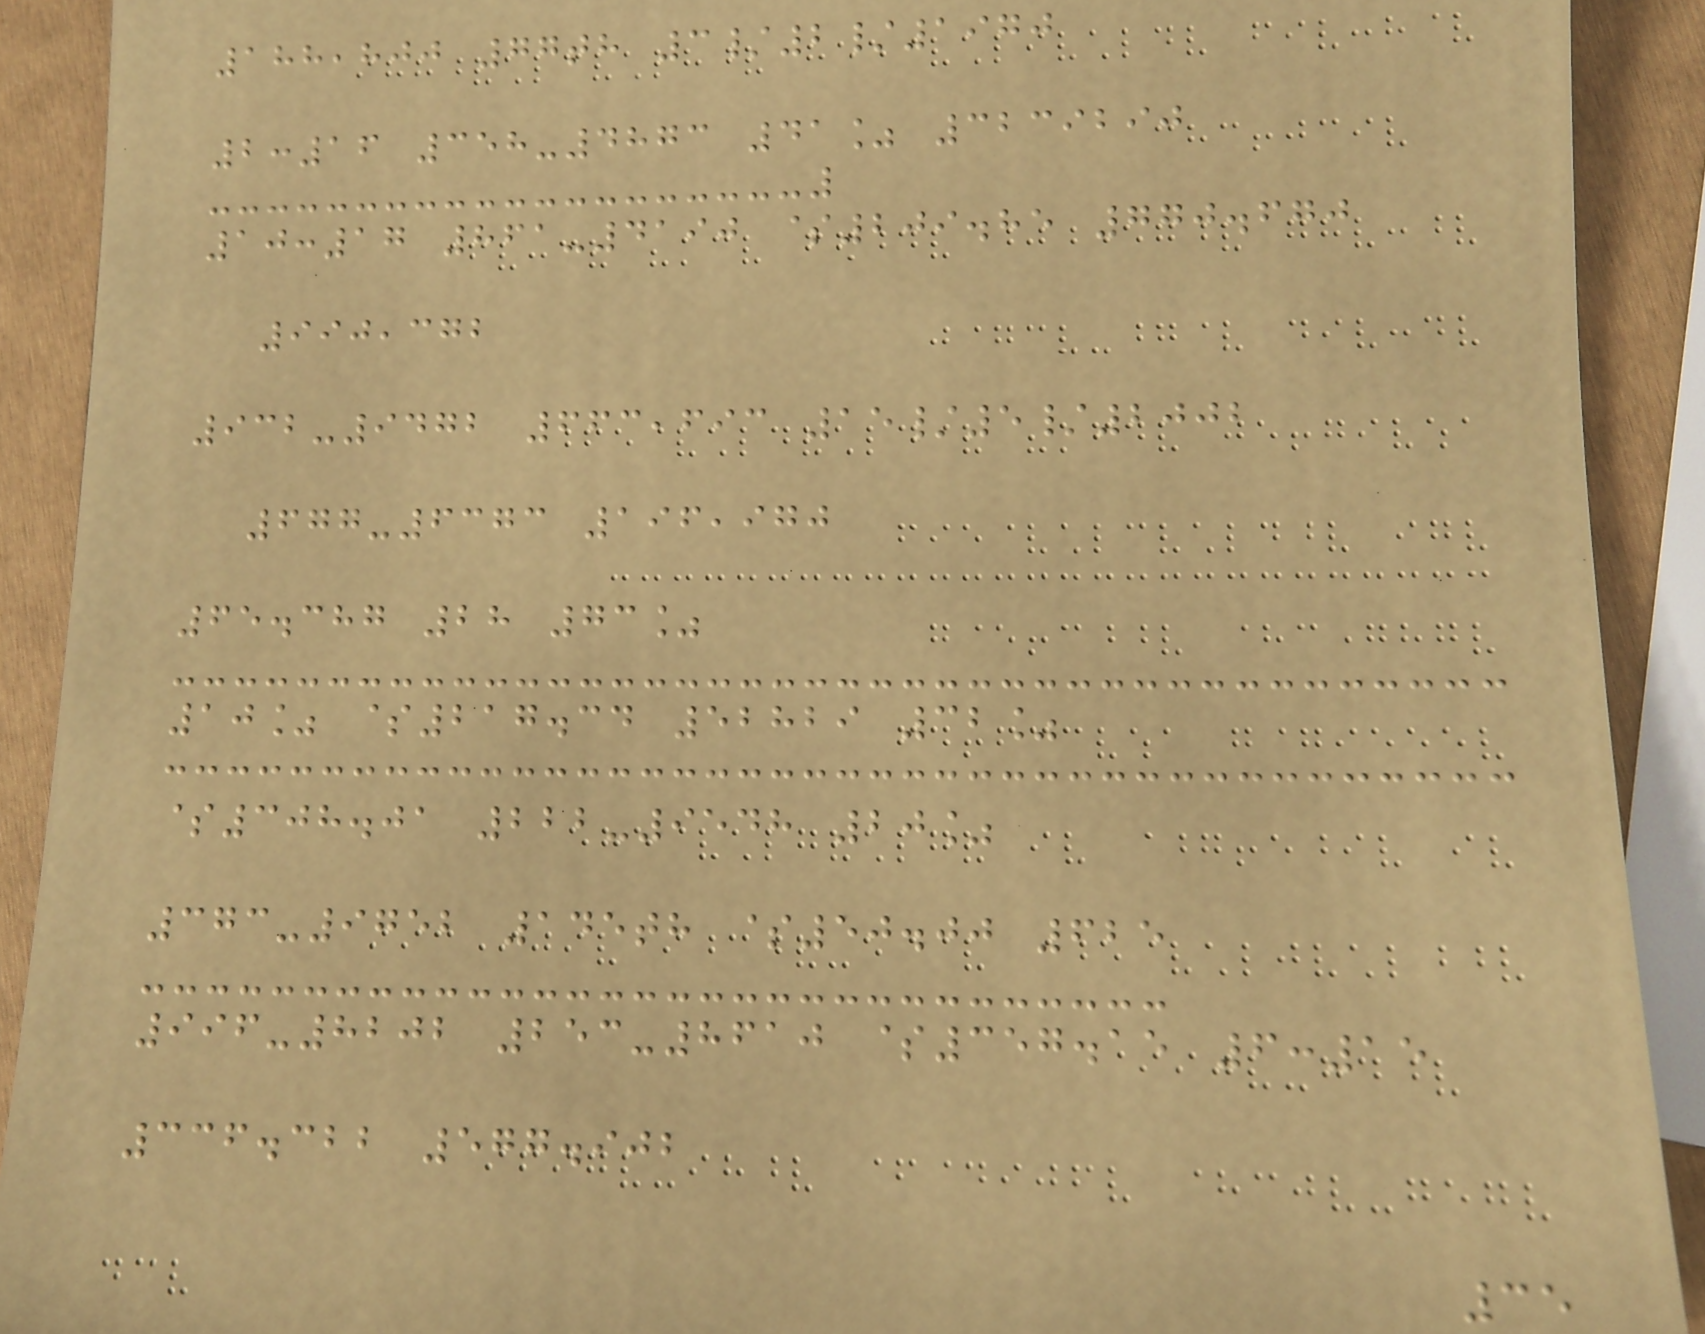188,800 77th 3/2/1970
2:16 358-4873 41% 3239290
10:17 861-4190 $209.85 770.670
990,372
932-9472 663,693 15/5/2002
677-6373 196,970
65.387 28 73%
10% $217.34 52829 32%
$308.01 222-9548 20%
373-9752 145th $50.00 625
996-8202 253-8610 $357.15 6:15
336.322 577.902
35
